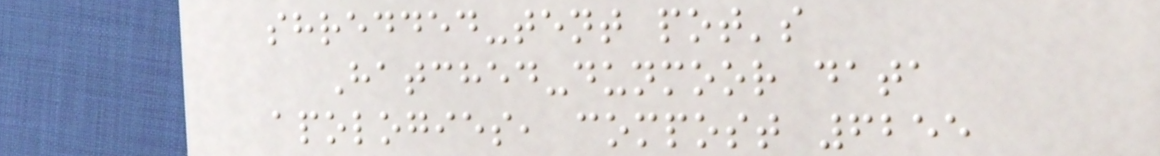shredded-tent pot's
Hatched-dunmoor data
apologies, compost 6255
